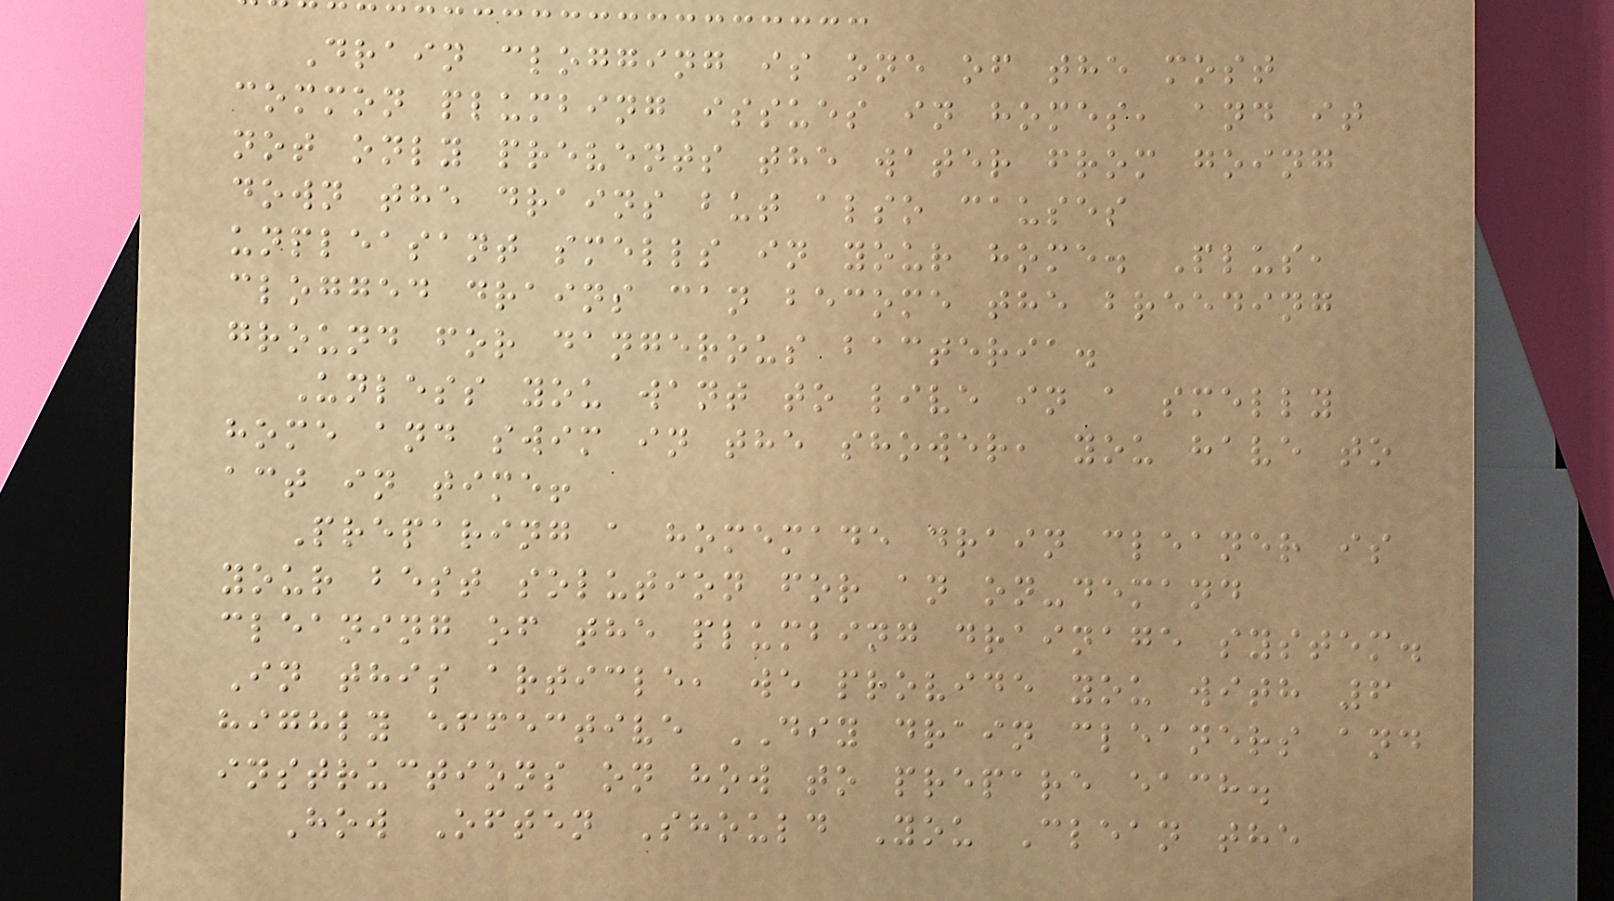Drain clogging is one of the most
common plumbing issues in homes, and it
not only prevents the water from going
down the drains but also causes
unpleasant smells in your home. Plus,
clogged drains can become the breeding
ground for dangerous bacteria.
Unless you want to live in a smelly
home and swim in the shower, you have to
act in time!
Preparing a homemade drain cleaner is
your best solution for an on-demand
cleaning of the plumbing drainage system.
In this article, we provide you with 6
highly effective DIY drain cleaners and
instructions on how to prepare each.
How Often Should You Clean the
